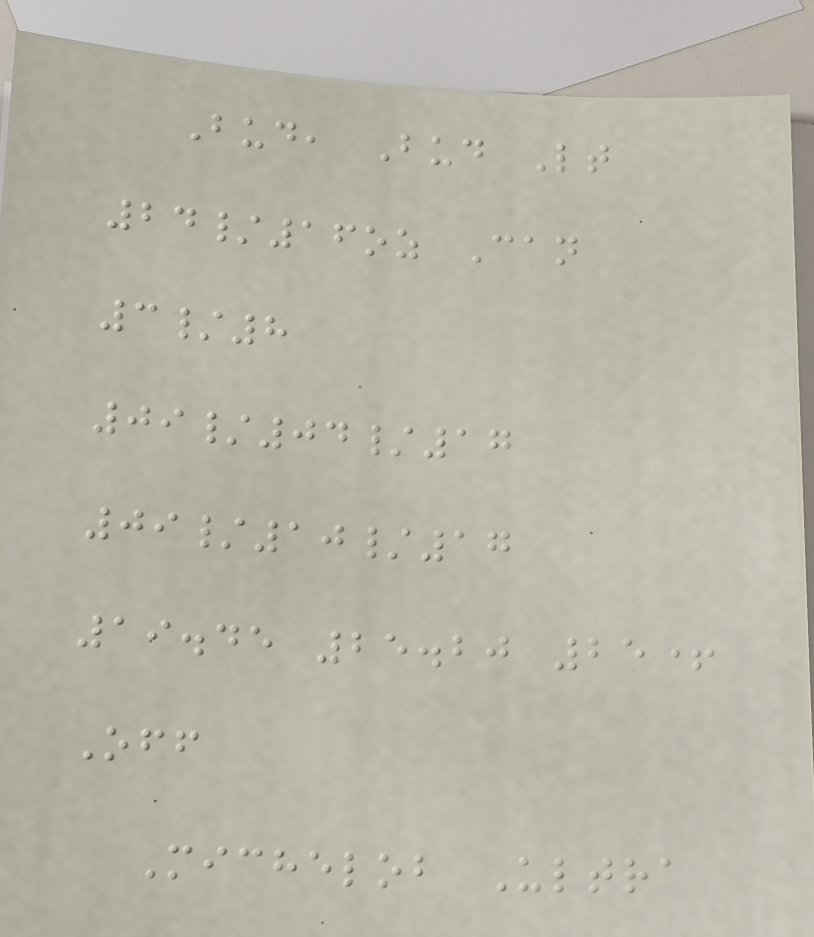Bud, Bud Lt
24/16oz Can
3/8
09/04/17
09/10/17
19.45 25.20 25+
Off
Michelob Ultra
